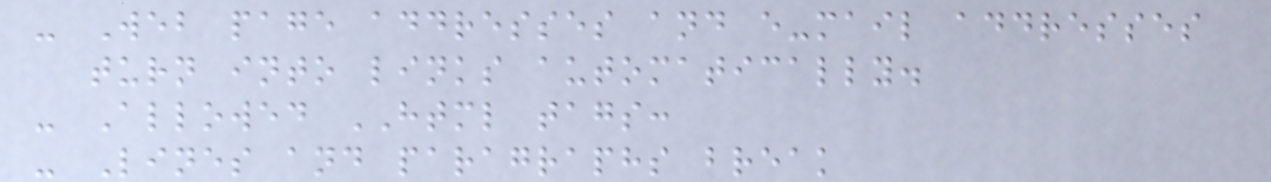- Web page addresses and e-mail addresses
turn into links automatically.
- Allowed HTML tags:
- Lines and paragraphs break
